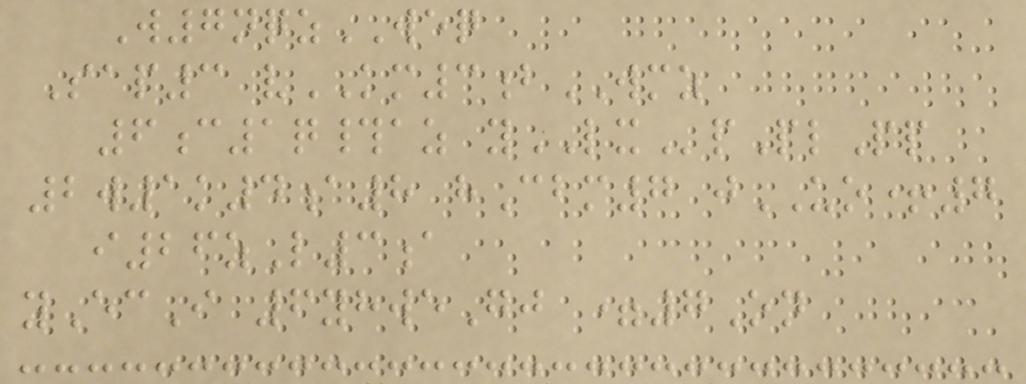W7nqzWEQ
Sap3 vKM3bWMZ
6c1q#az yLXpPlPp
2w1k4a8 hCbm7 jUO+7
i26zL3a
yEcI 6yhweGj =7On
